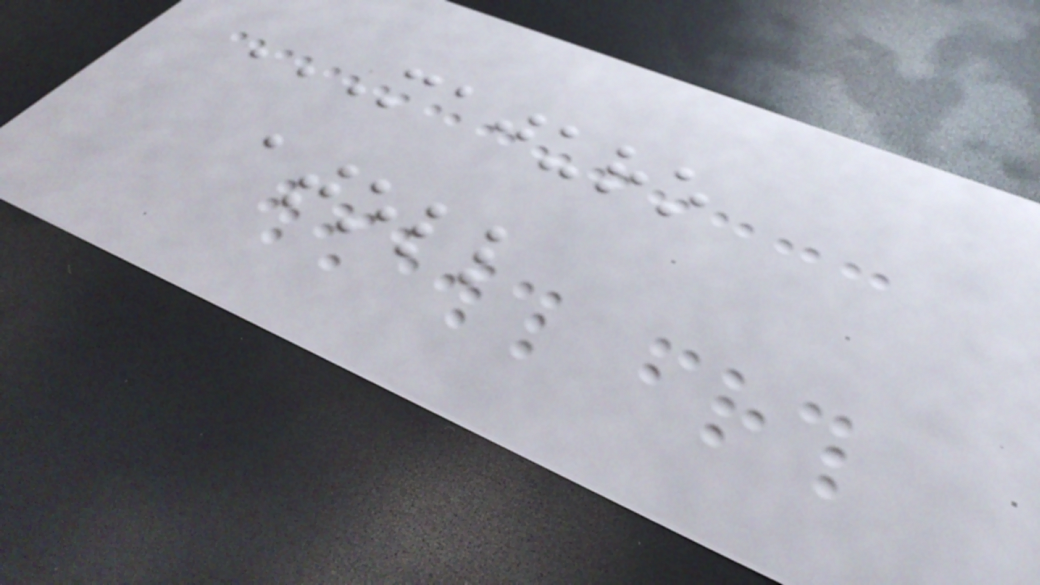MAJURO
ATOLL
